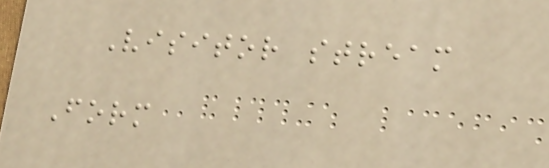Visitor stream
Form
